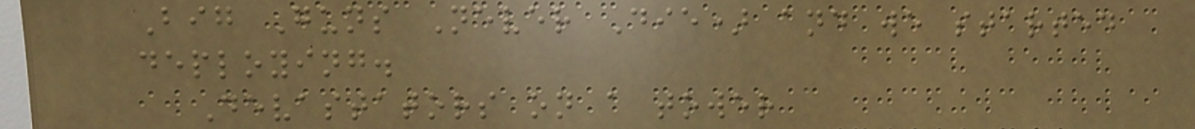Big Guns Never Die) and we started
deploying.
Devastators on a tower
